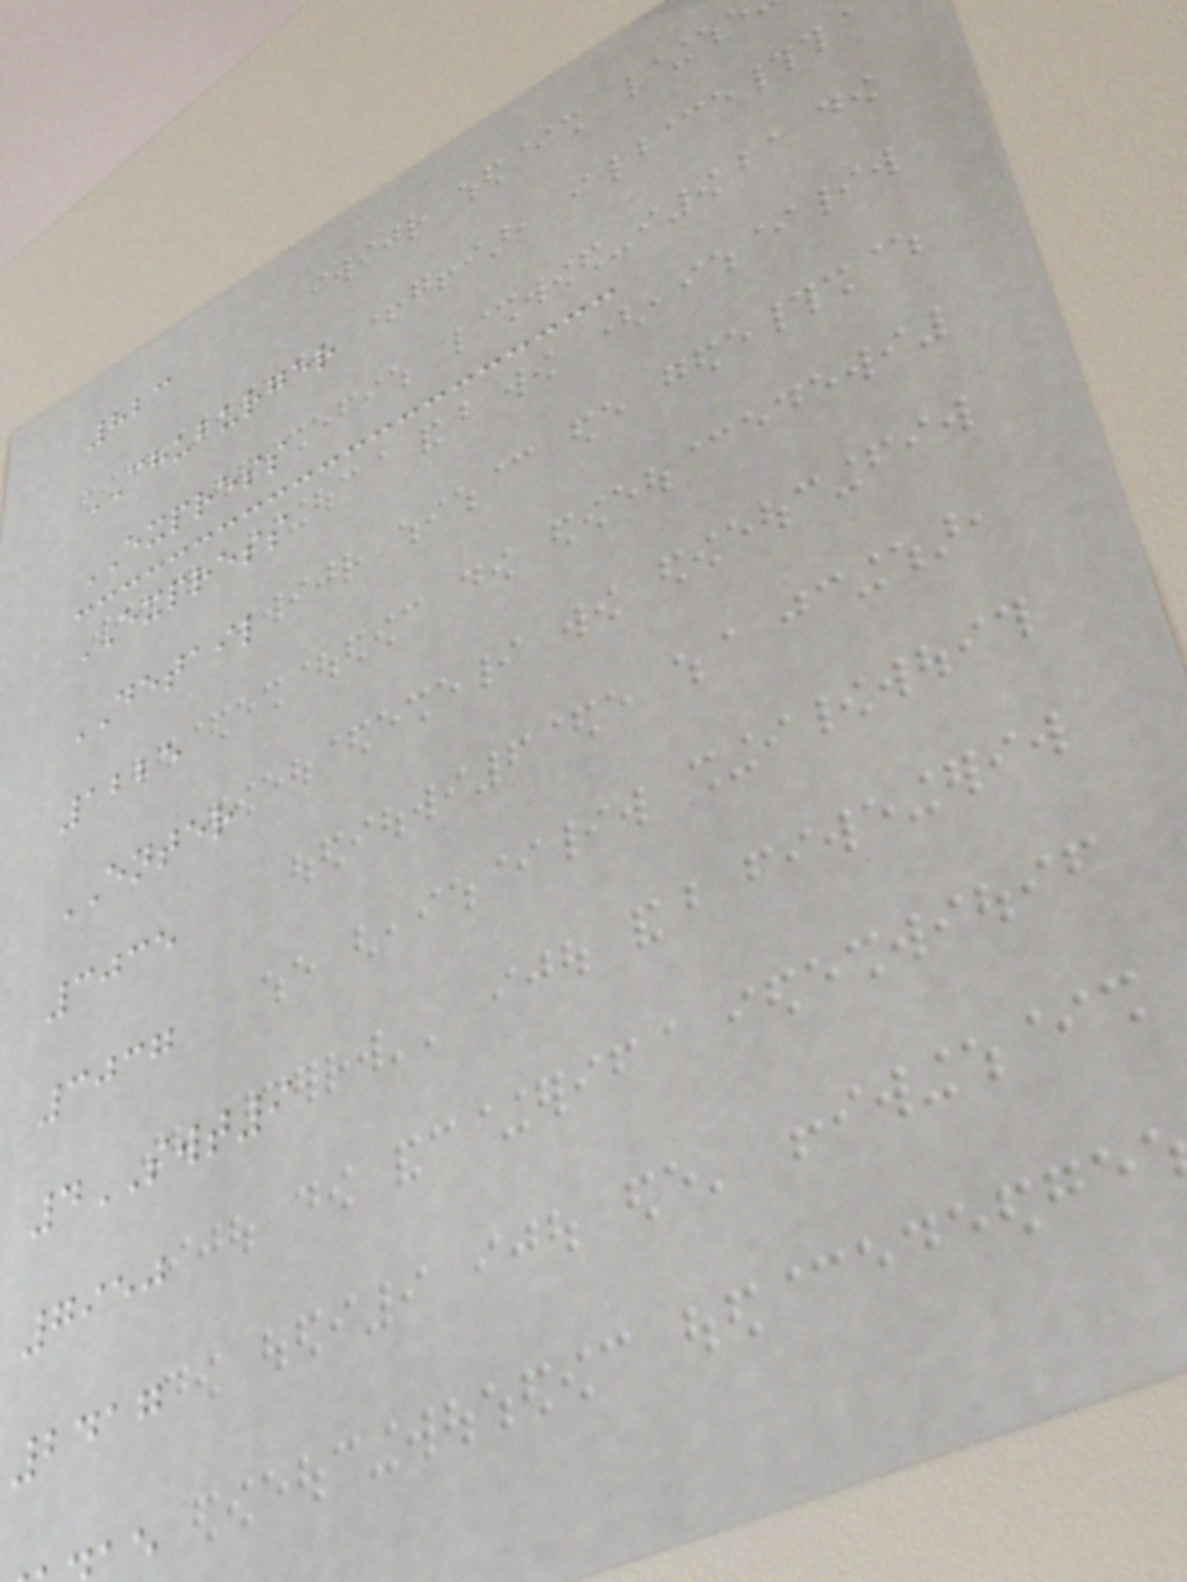823
CHUBURGER
EXPRESS
EXPRESS
DETAIL
1225
ENTER
3035
3037
4SWT9
7950
2417
